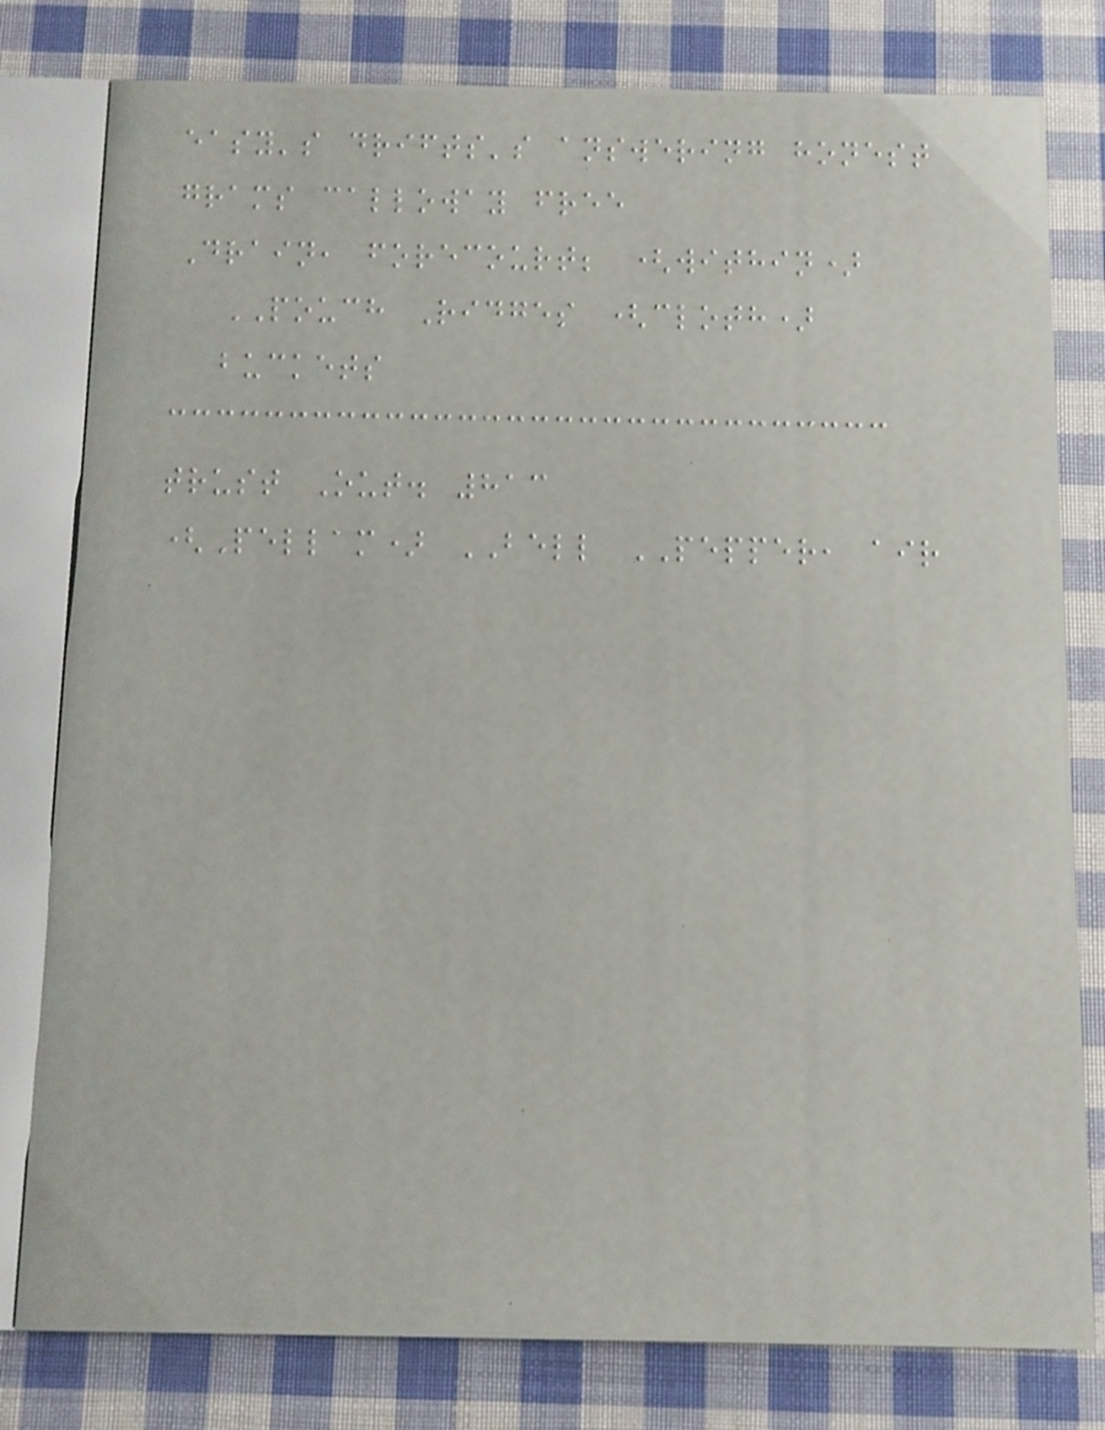easy's drifts's answering honest
grams calloway free
Drain, forecourt; (within)
POUCH Ridges (cloth)
buckets
trust Out. 813
(Pellam) BELL PEPPER, air
